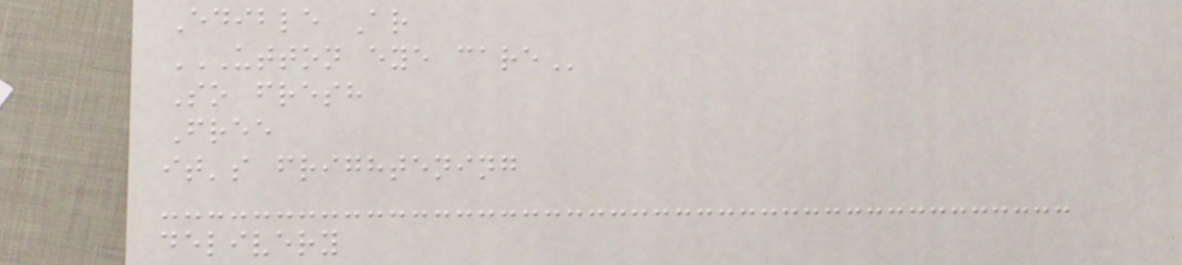Edible Ar
UTTON EYE CARE
So fresh
Free
it's frightening
delivery
